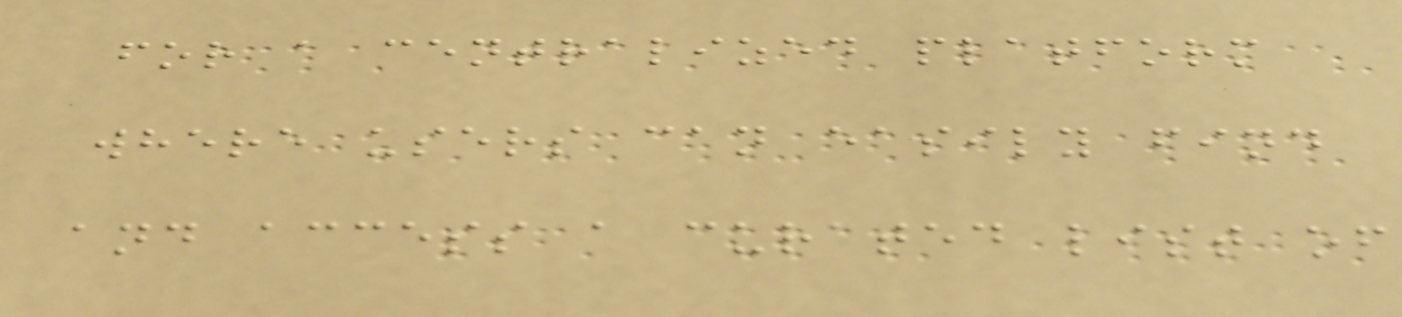for a centralized platform
where users can easily find
and access a curated list of
